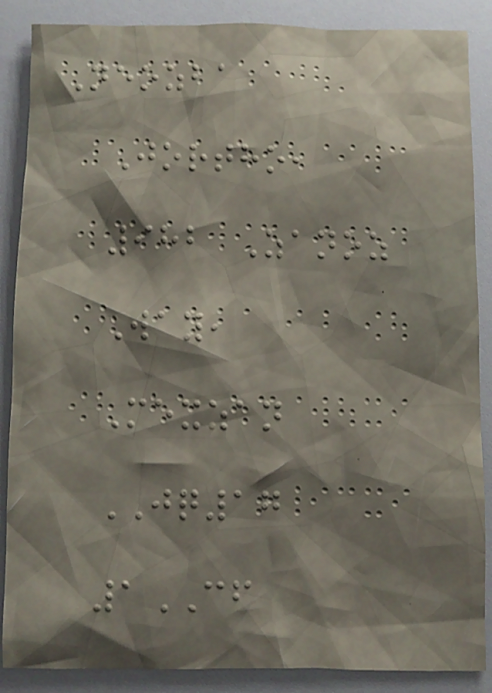Neozba
Jortho,
982 Zanoz
Way,
Mexzan
JQ17
1CF
